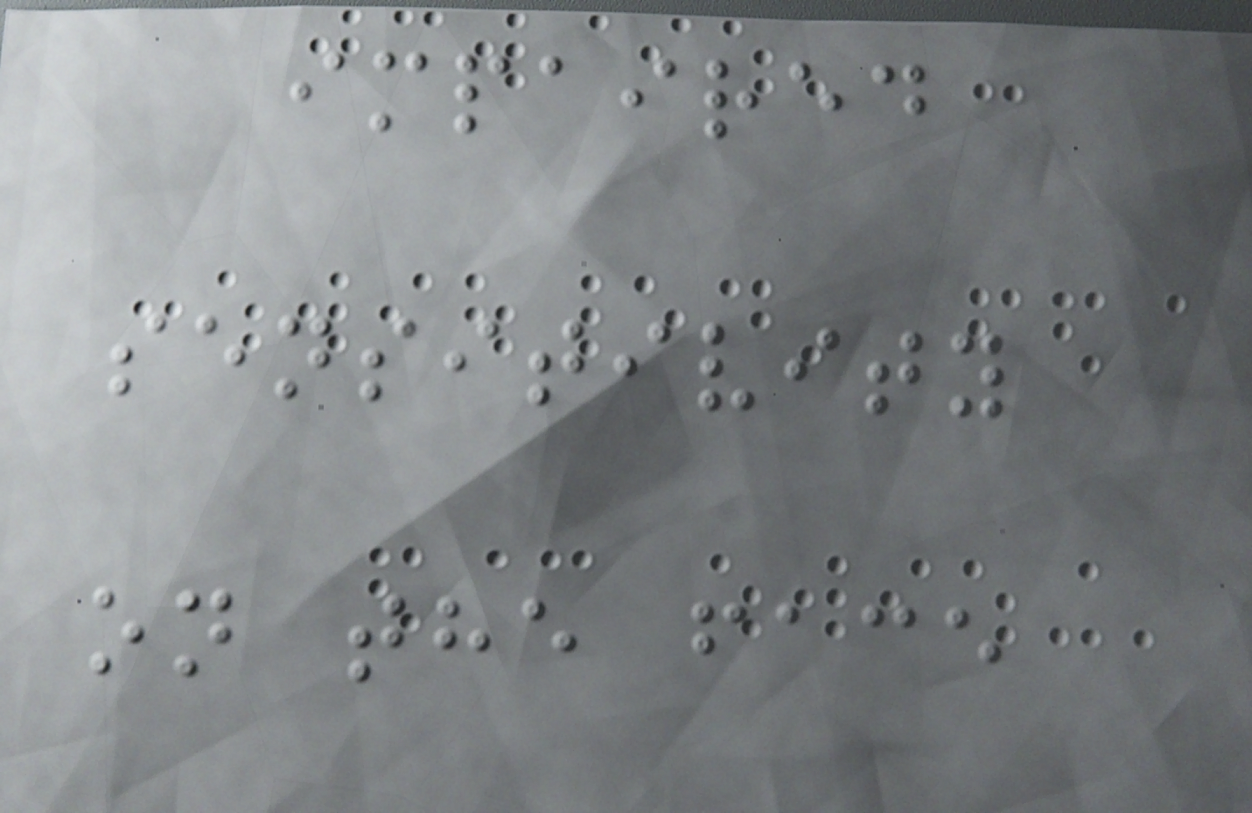impaired
sensitivity
on the face
